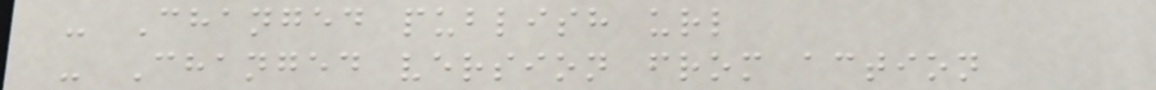- Changed publish url
- Changed version from action
